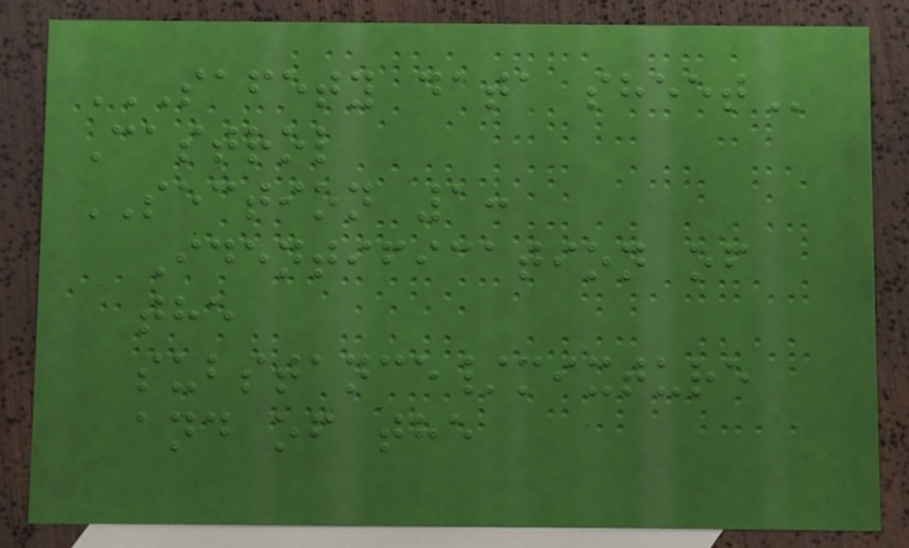SAFETY DATA SHEET
Castrol
SECTION 1:
Identification of
the
substance/mixture
and of the
